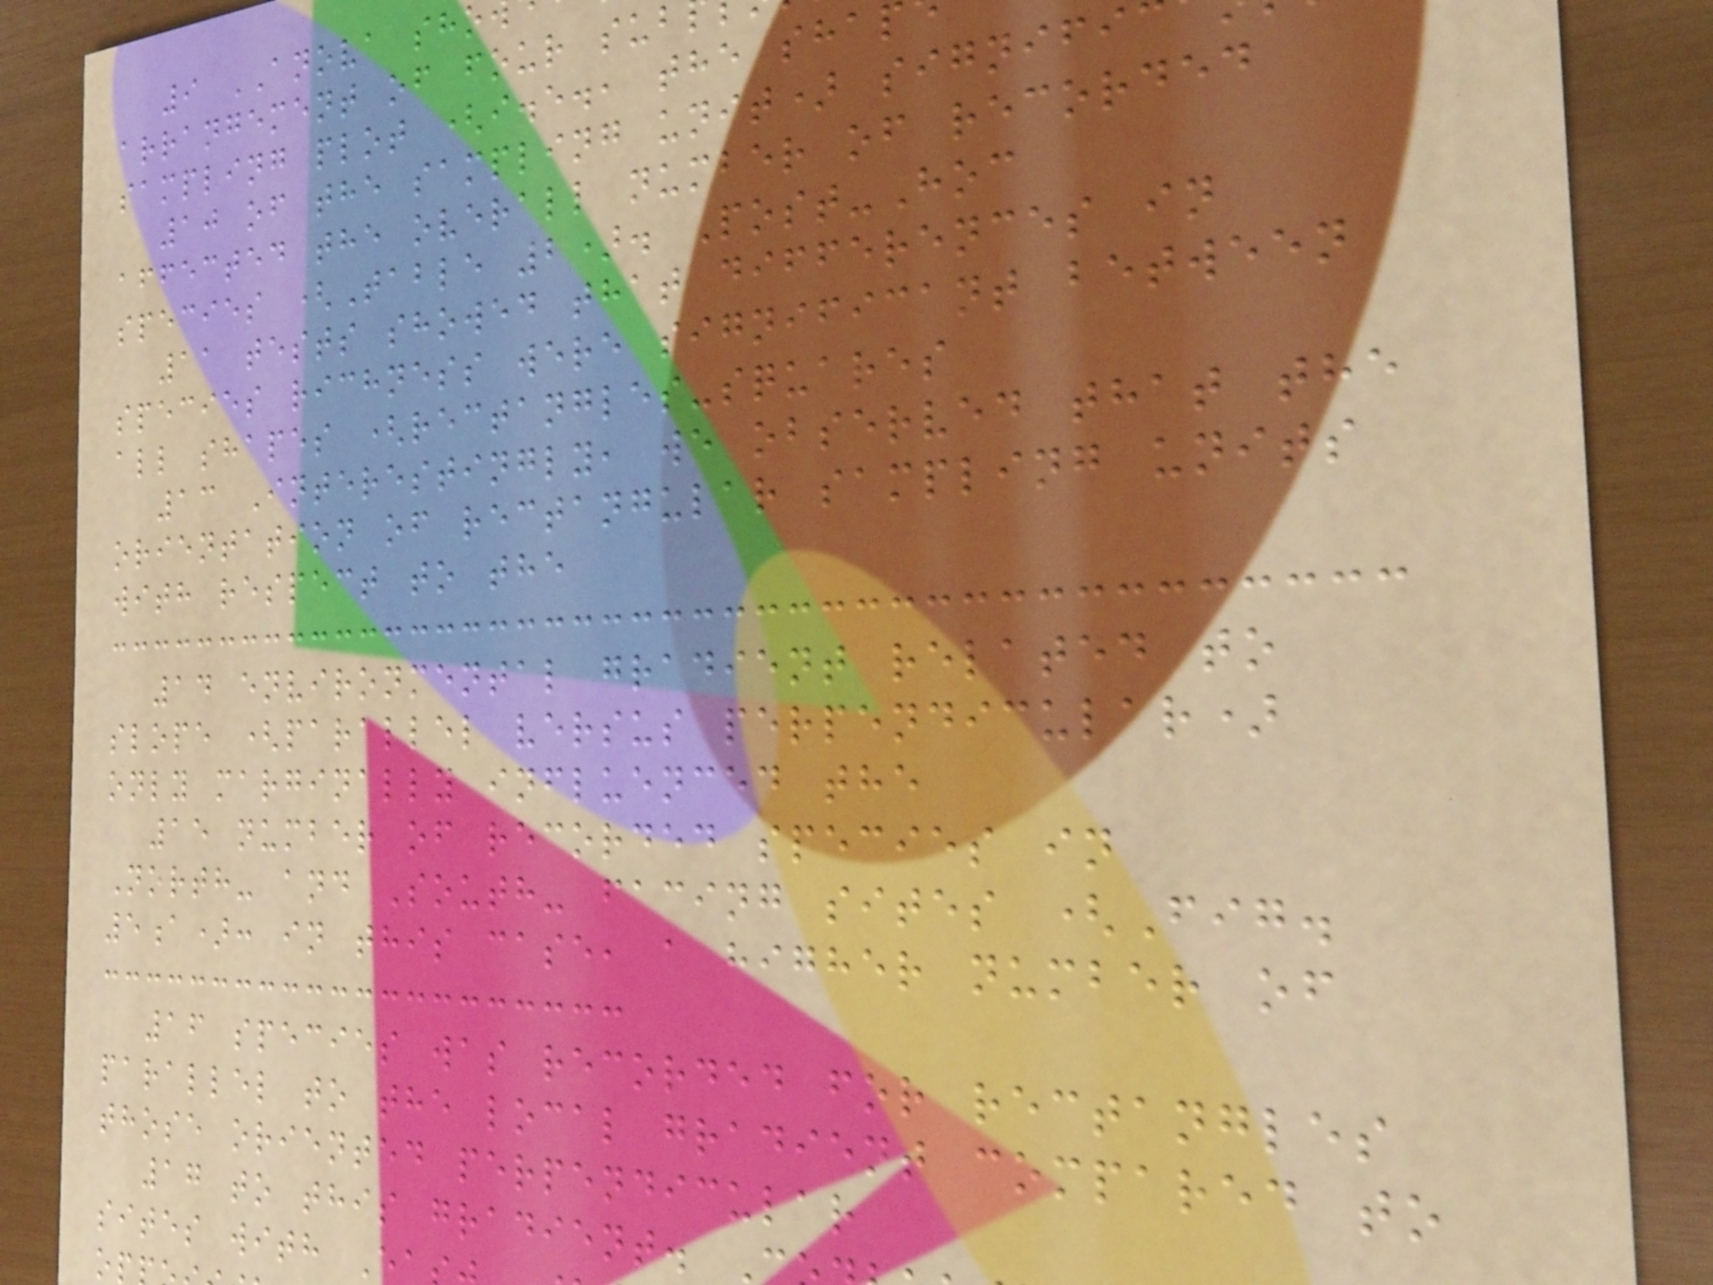9 ANOVA sho
arrangement of four sub
sampling plot (i.e., the sha
10 of the sampling unit) signifi
affected the overall number of recorded
species (Table 2). Post-Hoc
11 tests showed that differences in
species richness were significant between
all shapes (rectangles-squares
13 Interestingly, we observed that the
orientation of rectangular sampling units
with respect to the
14 environmental gradient related to
slope (parallel versus perpendicular)
only marginally influenced the
15 number of recorded species in
North- and South- facing sites (Fig.
5a): in this case, a higher number of
16 species was recorded for rectangles
parallel to the local gradient compared to
those oriented perpendicular
17 to this gradient.
sites with E
